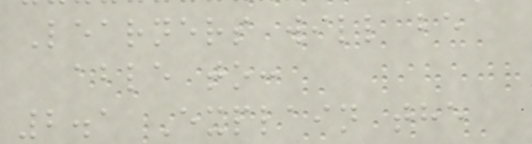Learners will be
able to:
2.1 Explain the
